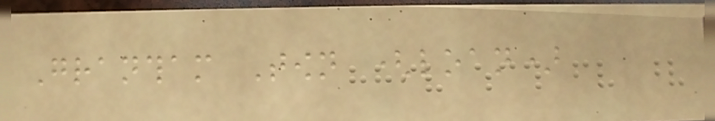Grantham Town (loan)
